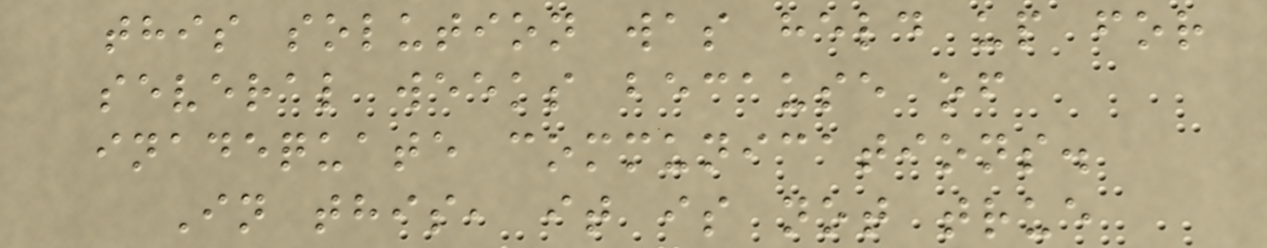this solution was held up for
several weeks because of
inadequate communications.
In this, it is not true
